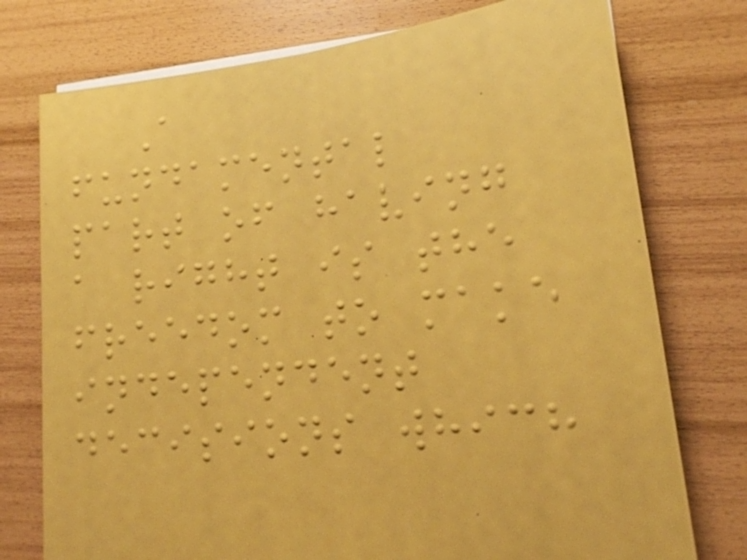A
fundamental
part of having
a right is the
freedom to make
independent
decisions which
